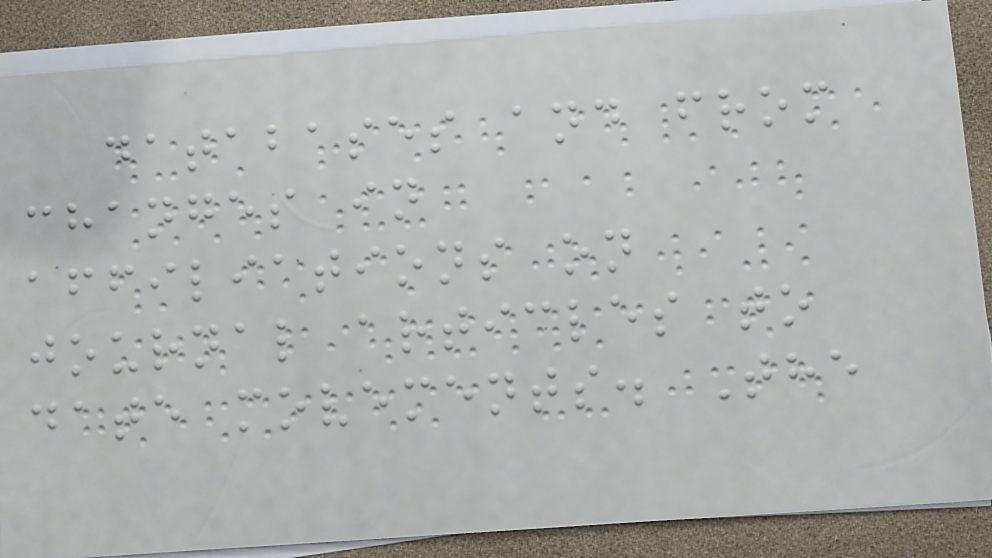databases and from
changes in
affiliations on
journal articles to
date movements. The
